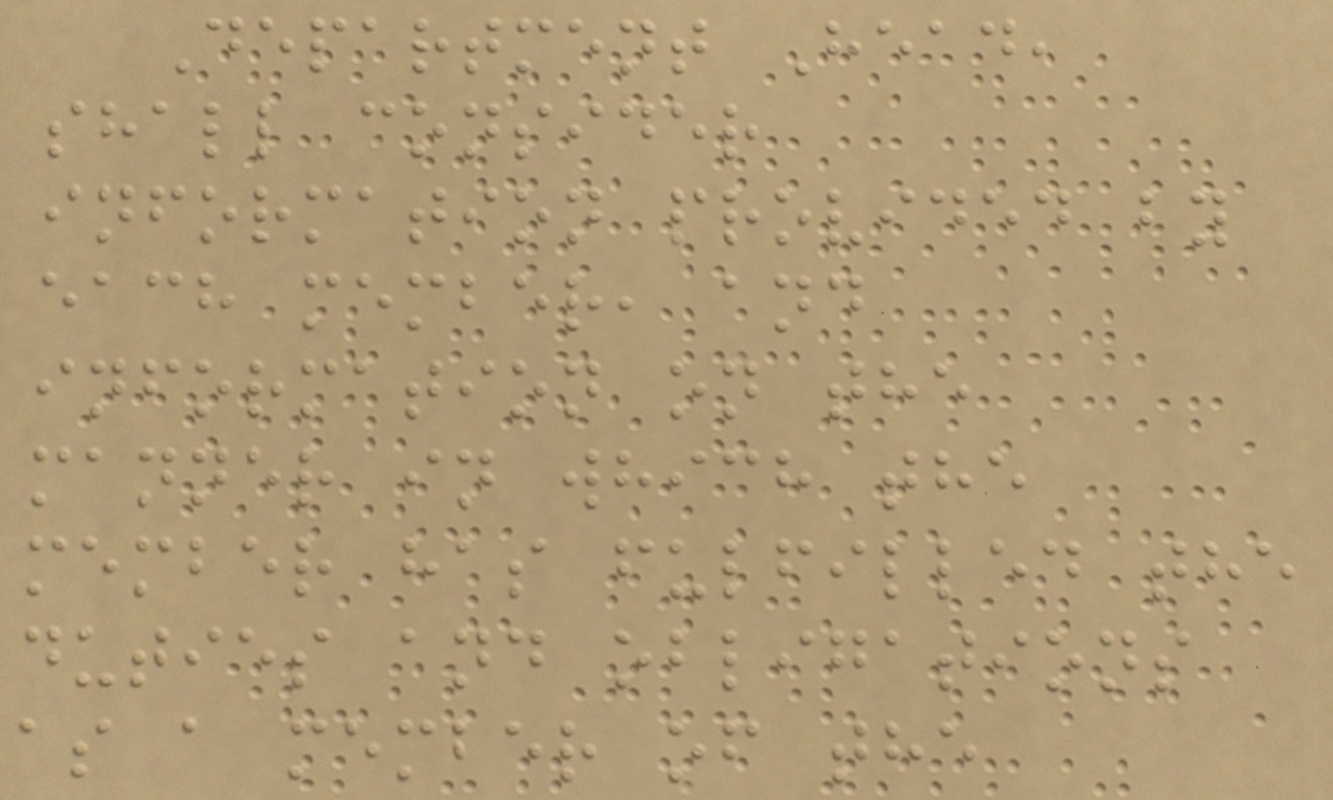Department Head,
shall consider
information provided by
each member, and
information on the
manner in which the
member has fulfilled the
duties and obligations
as a member of the
